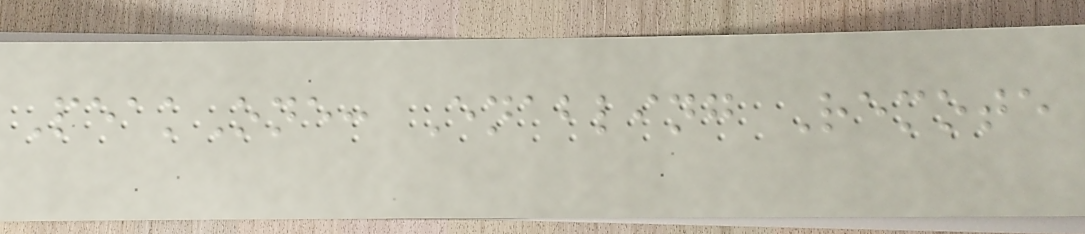PeakOne: Enabling Remote
